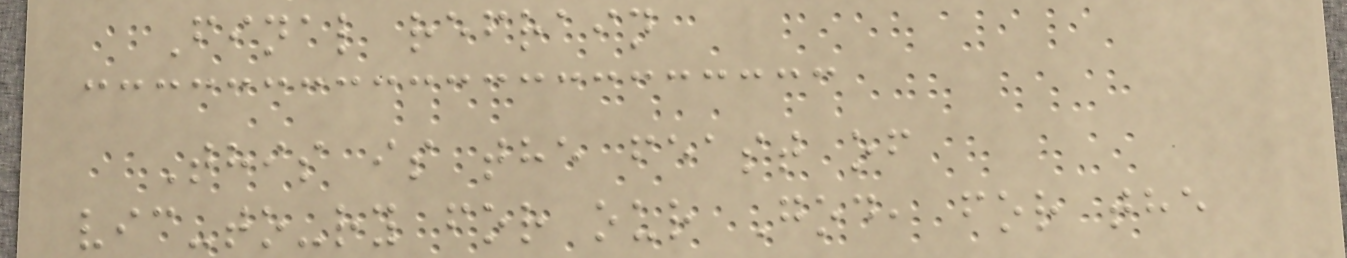Final refrain
This is the feast of
vic-to-ry for our God, for the
